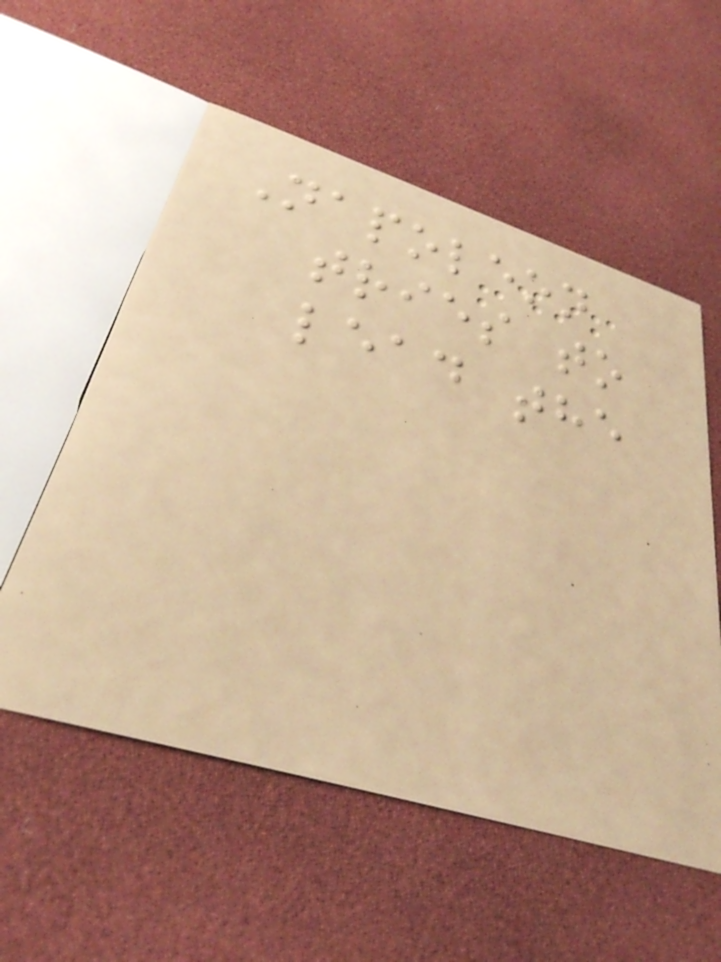Napoleon
tries to
lead the
